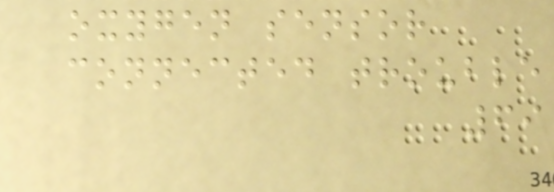oxygen sensor
connected trouble
69
